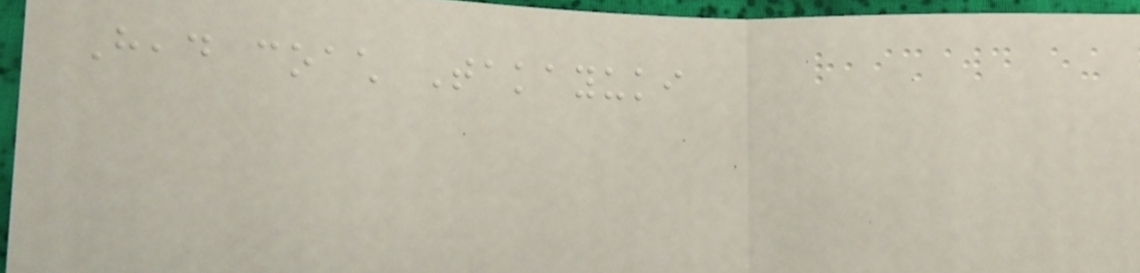Head coach Takayuki
